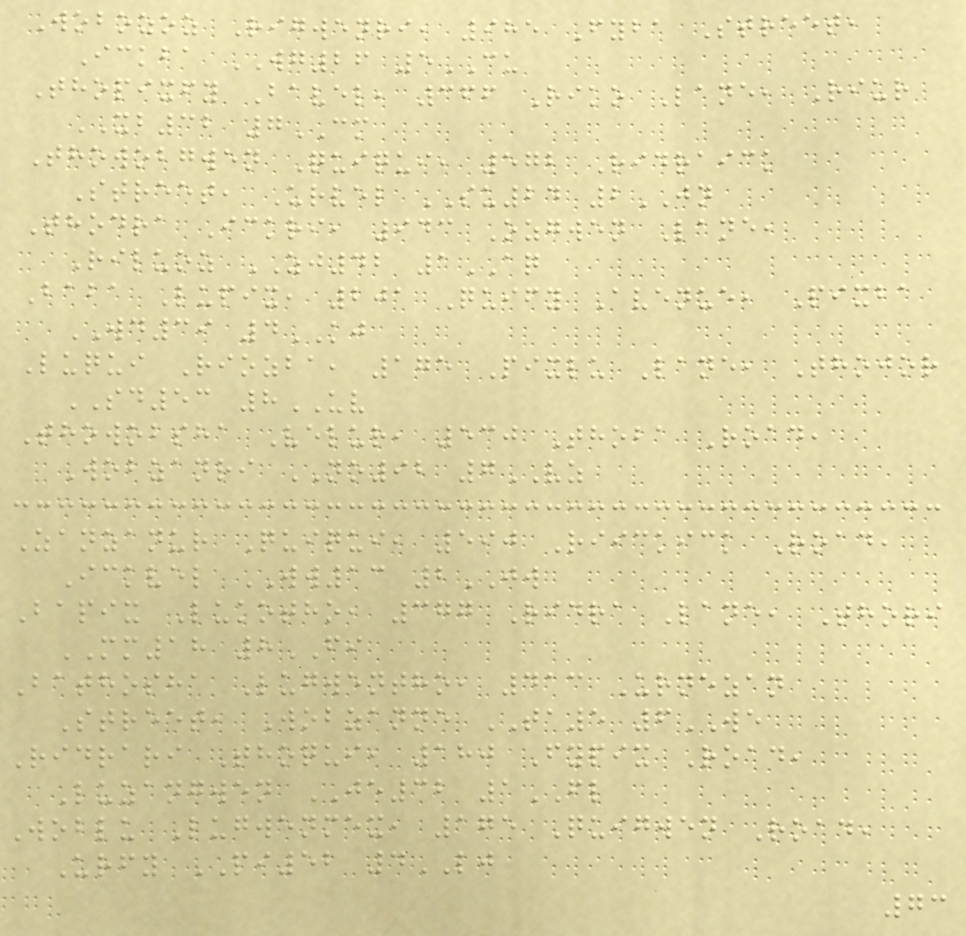Wobozoz Rigwenri, 985 Fyba Street,
Ickba WG26 5CU
Thopixfy Bavel, 366 Riko Lane, Riur
XB32 7CM
Thowobgwen Quiqui, 572 Ridraick
Street, Urvel SU24 2JN
Thodra Ickri, 943 Ozgwen Lane,
Riluoz ZJ42 1AQ
Baba Lupix, 201 Quify Avenue, Pixba
WD39 4KJ
Luqui Riozba, 175 Pixlu Lane, Thojor
SD53 8UV
Thowobsha Velur, 530 Thoba Road,
Wobzanri NO92 7VZ
Zanzanur Quiqui, 590 Riickick Road,
Ickvel WW13 2JW
Bapix Lukotho, 377 Ridra Lane, Thori
MM18 8FI
Bathosha Lugwentho, 413 Urnezan
Street, Wobzanne TA5 6WE
Ridrari Thoqui, 180 Fypix Road,
Luzangwen JE32 1FL
Woblu Lugwenmex, 175 Quigwen Road,
Urfy PI52 4LJ
73
